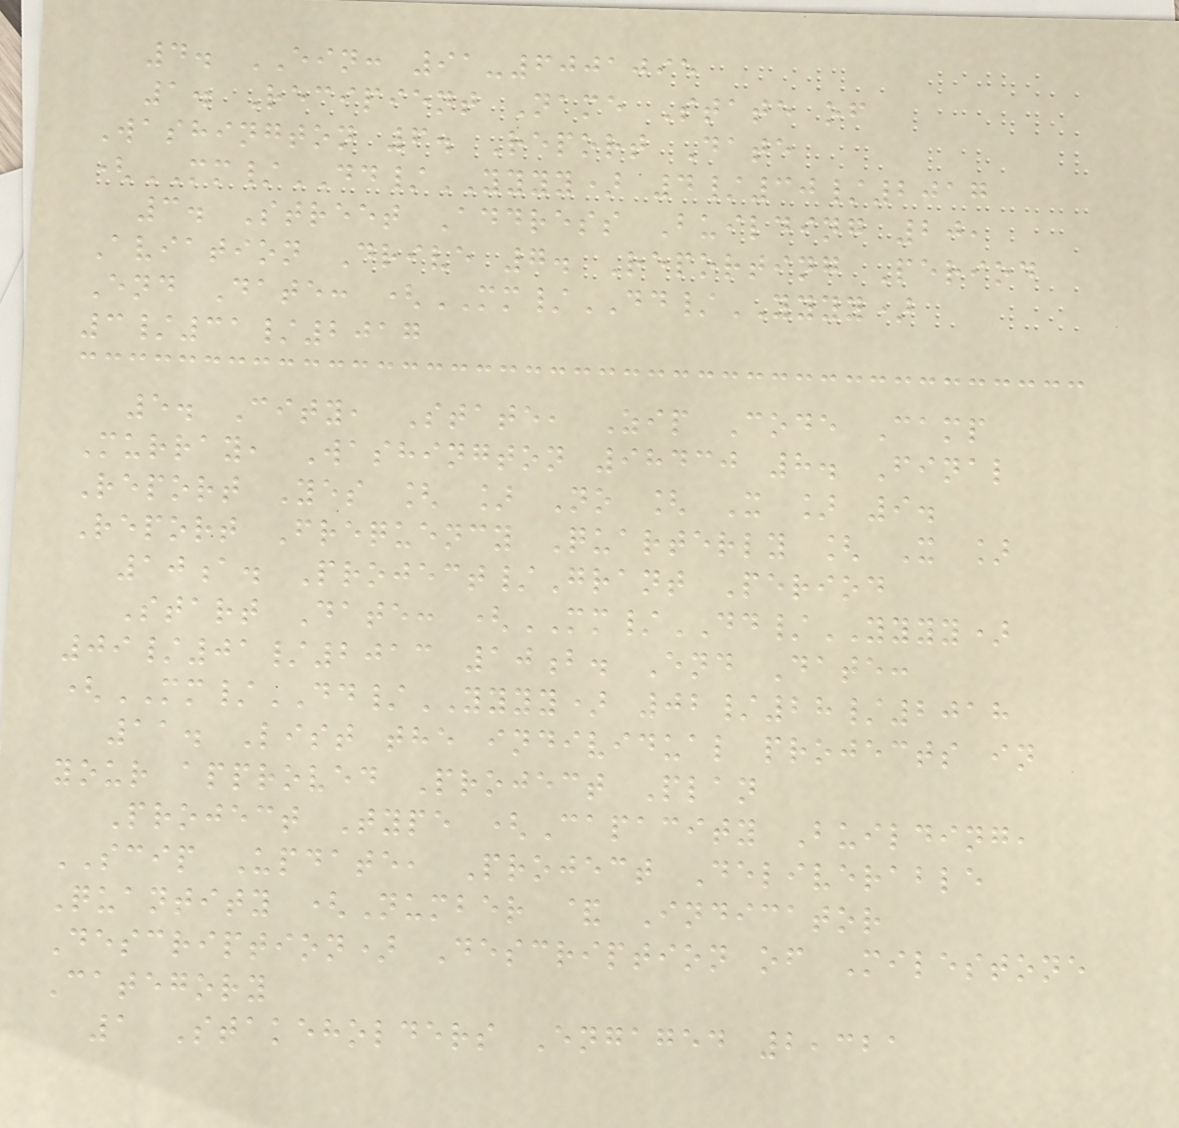4. EIN: 91-6001095
1. Recipient Name State of
Washington 6. Report Date
(MM/DD/YYYY) 4/30/2017
3. Street Address Building 20,
Aviation Drive 7. Reporting Period
End Date: (MM/DD/YYYY)
3/31/2017
5. City, State, Zip Code Camp
Murray, Washington 98430 8. Final
Report Yes [ ] No [ X ] 9.
Report Frequency Quarterly [ X ]
10a. Project/Grant Period
Start Date: (MM/DD/YYYY)
09/01/2013 10b. End Date:
(MM/DD/YYYY) 02/28/2018
11. List the individual projects in
your approved Project Plan
Project Type (Capacity Building,
SCIP Update, Project Deliverable
Quantity (Number & Indicator
Description) Description of Milestone
Category
1 Stakeholders Engaged 2,321
